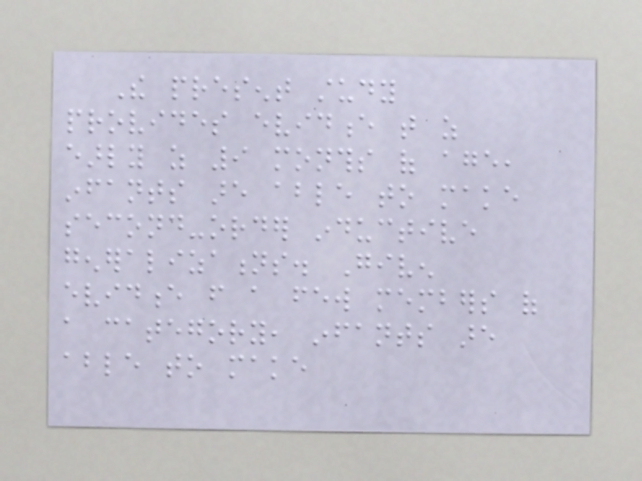The present study
provides evidence that as
early as 9 months of age,
infants are able to make
second-order inductive
generalizations. Given
evidence from a few members of
a category, infants are
able to make
